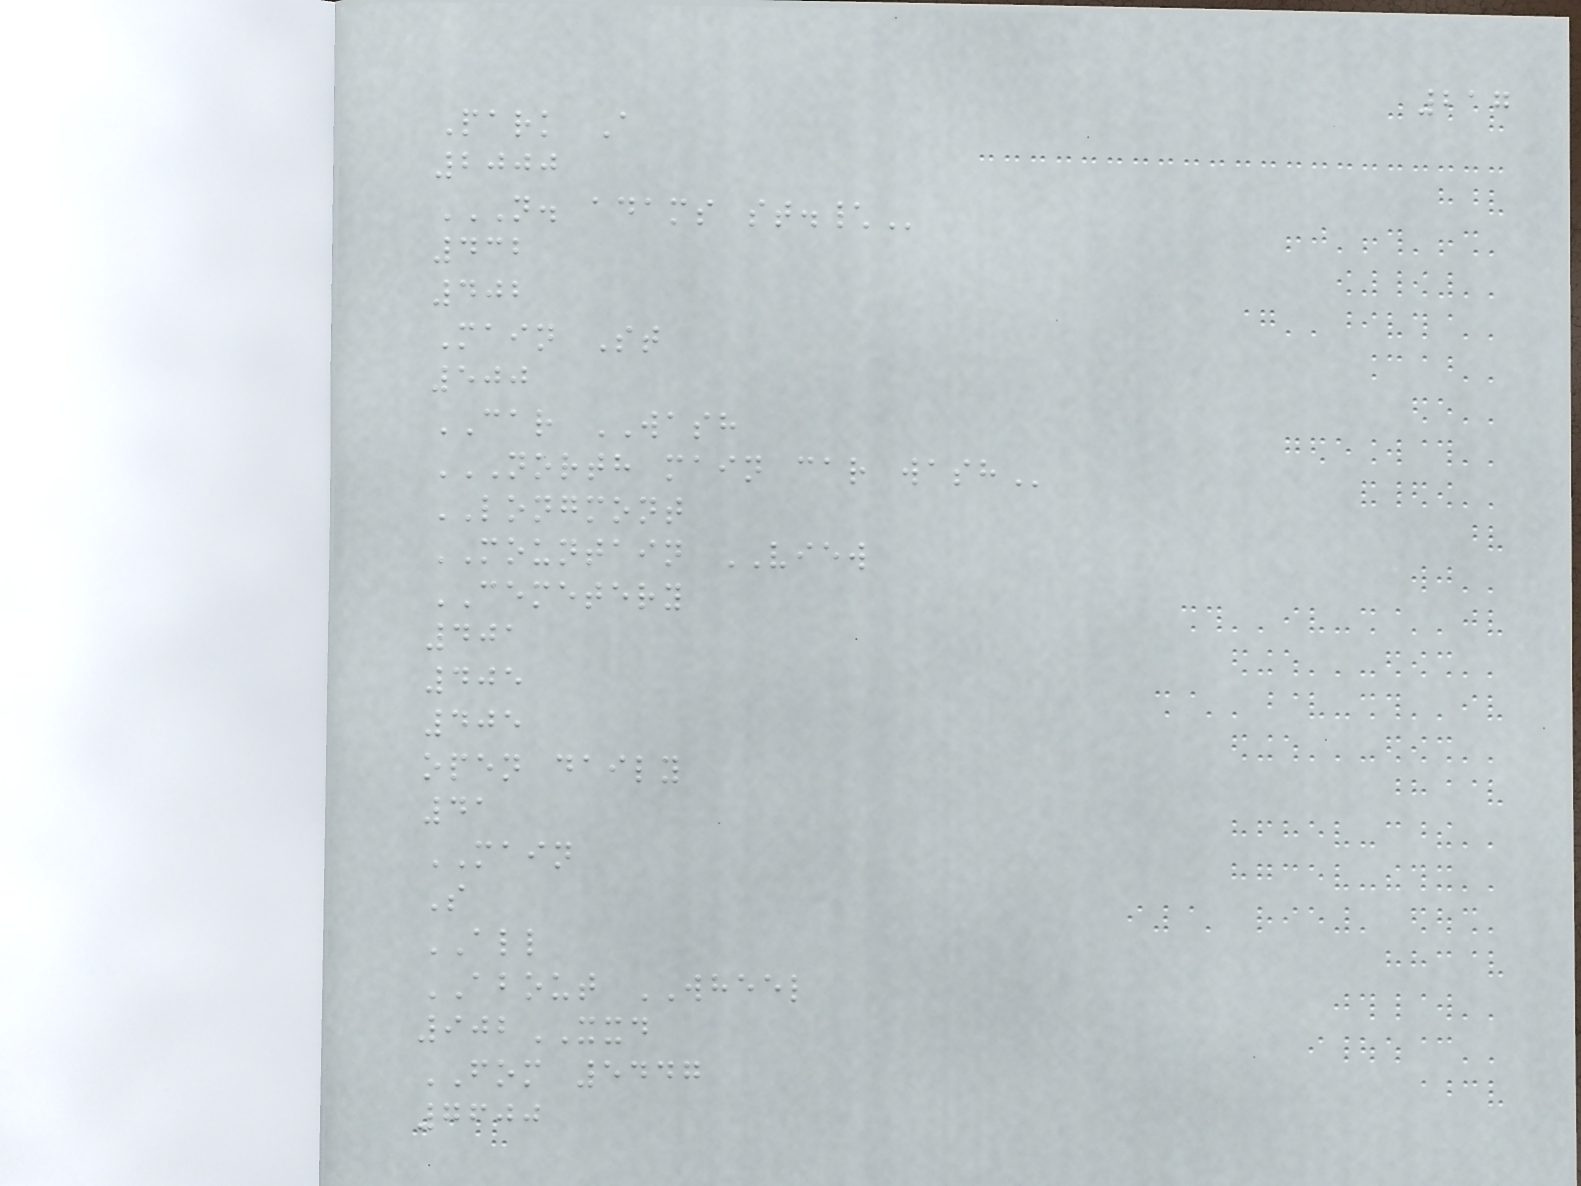217
Park A
2000
N. ADAMS ST.\
432
402
Main St
500
CAR WASH
NORTH MAIN CAR WASH
LONGMONT
MOUNTAIN VIEW
CEMETERY
401
405
405
open daily
41
MAIN
S
ALL
ABOUT WHEEL
902XXD
FOM 5447
7600
